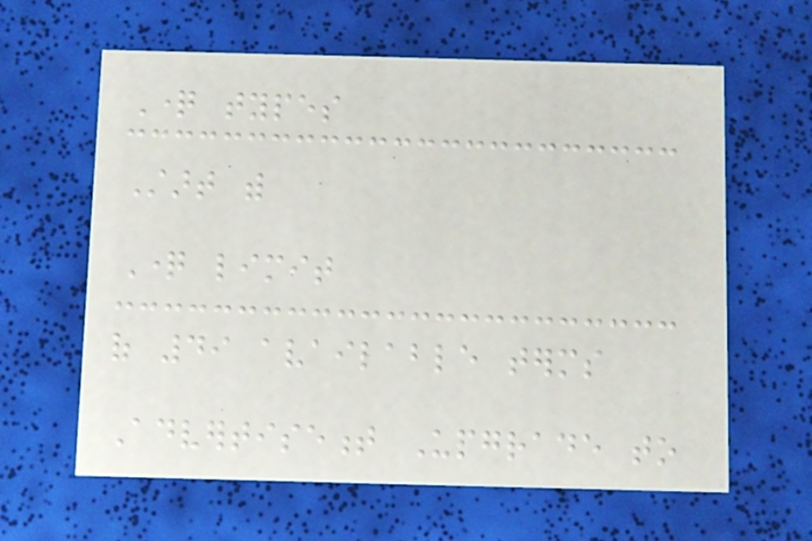Question types
Start with
Question limit
of 49 available terms
Advertisement Upgrade to
